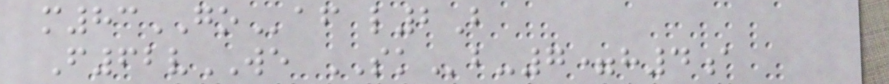m83GOaf l2B
F62vWE SKb-7=h4a
